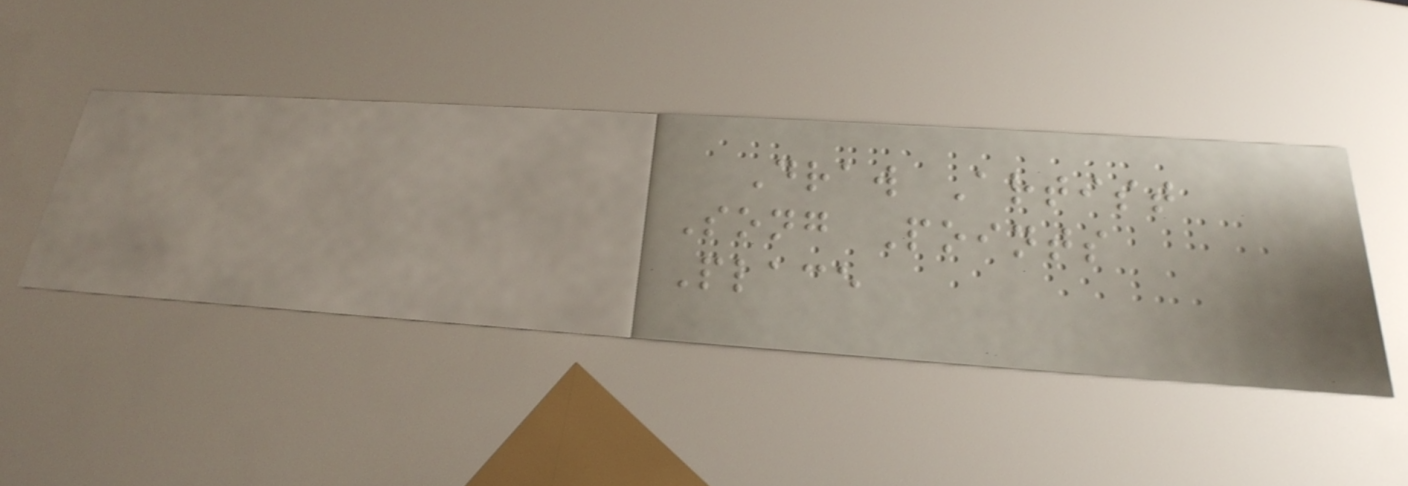Draw Artist
Song Points
Place
